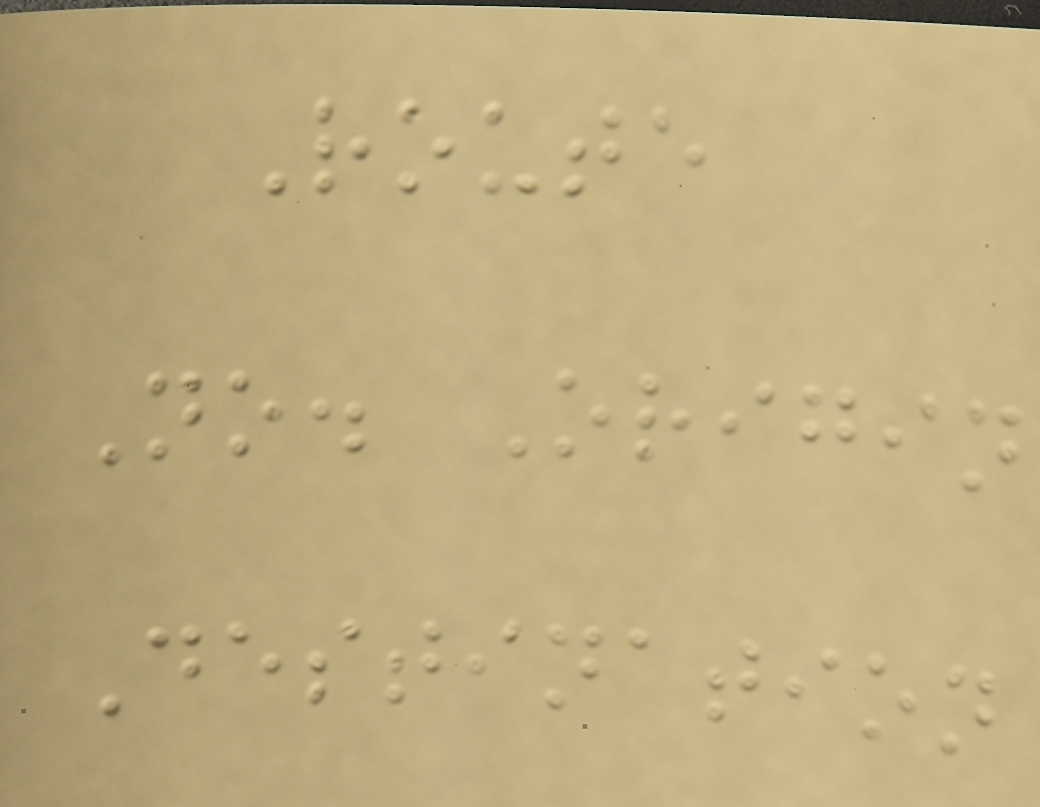Route
No. Origin
Destination
